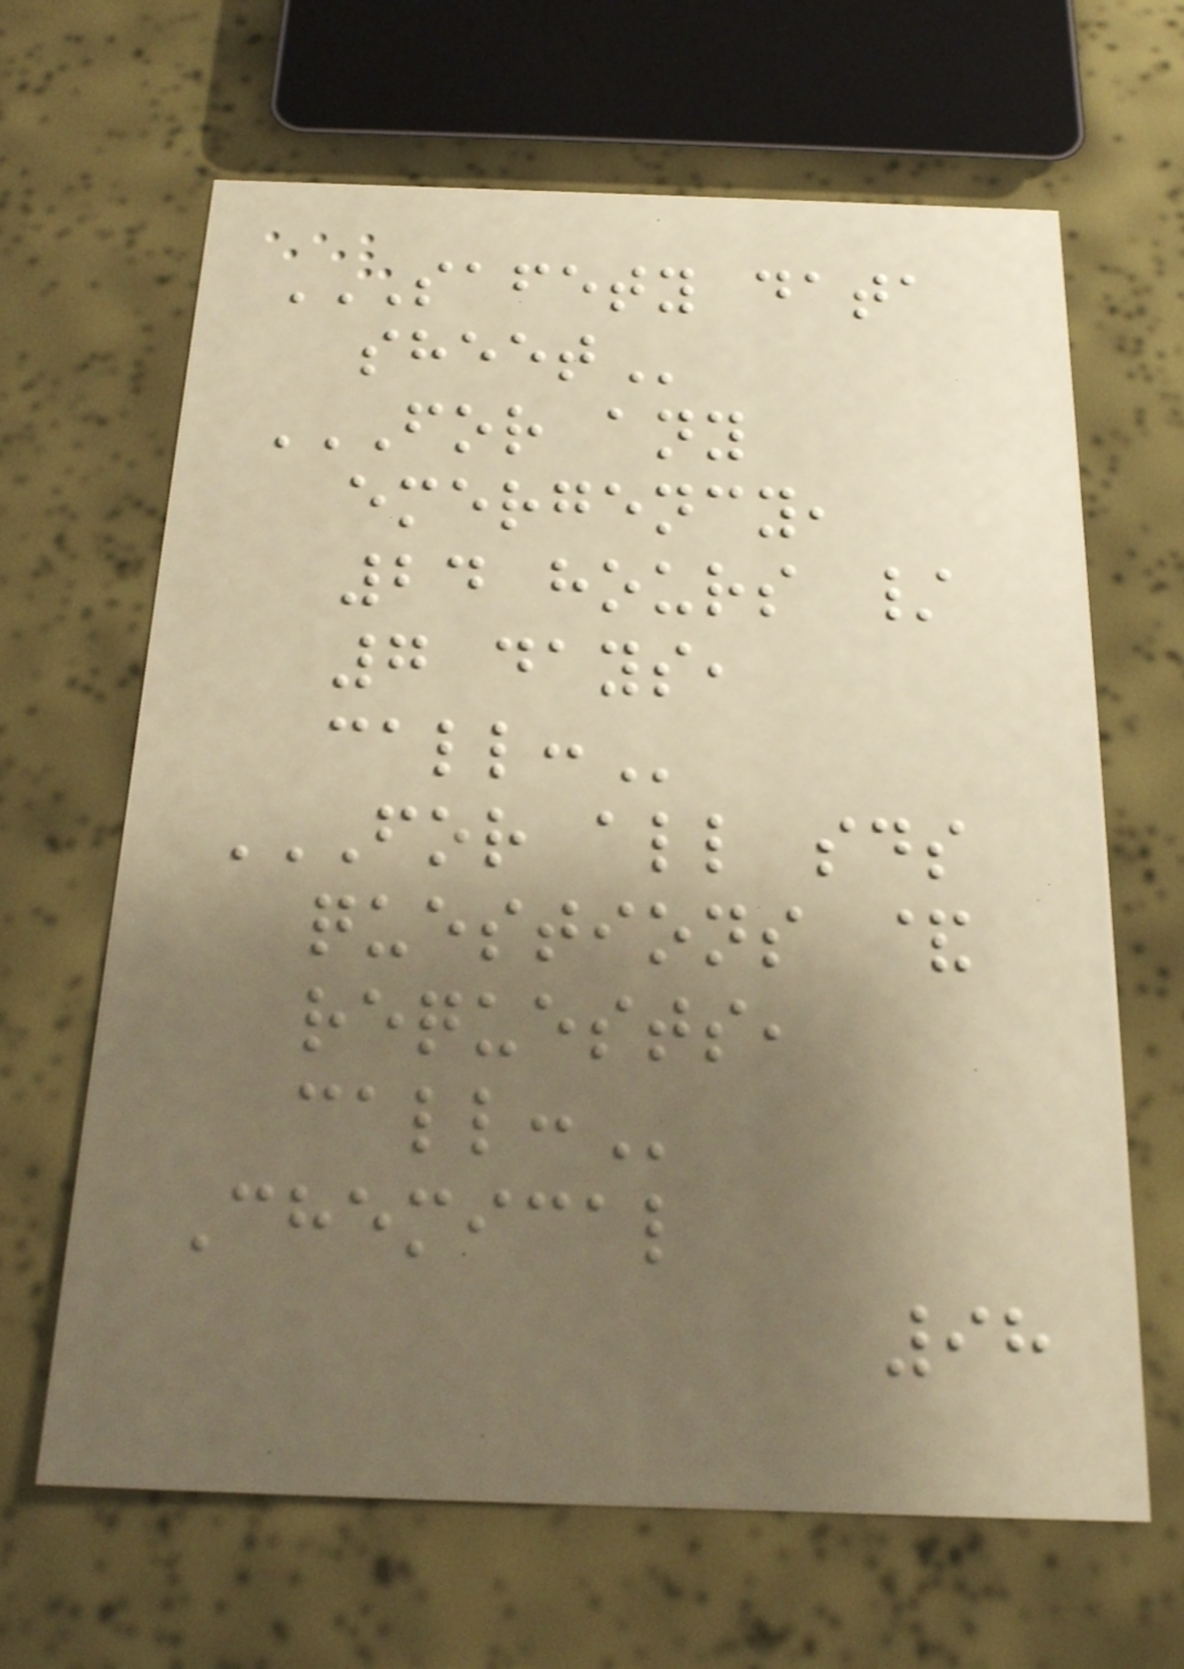SAFETY DATA
SHEET
FOR ANY
EMERGENCY,
24 HOURS /
7 DAYS,
CALL:
FOR ALL SDS
QUESTIONS &
REQUESTS,
CALL:
Chemical
98
